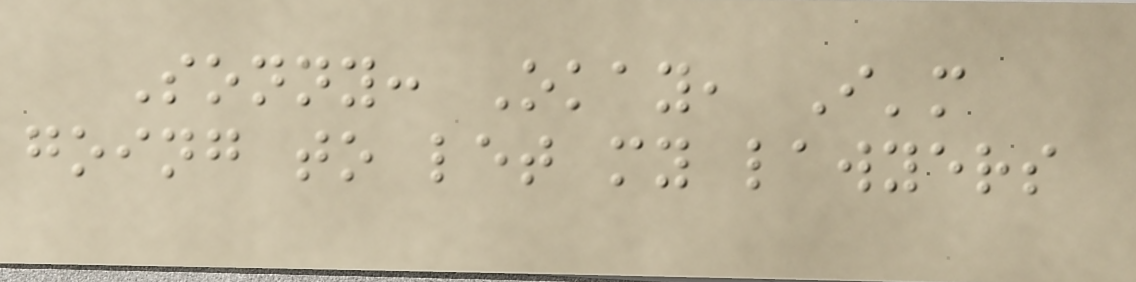Sonny: Okay, I'm
going to let my lawyers
